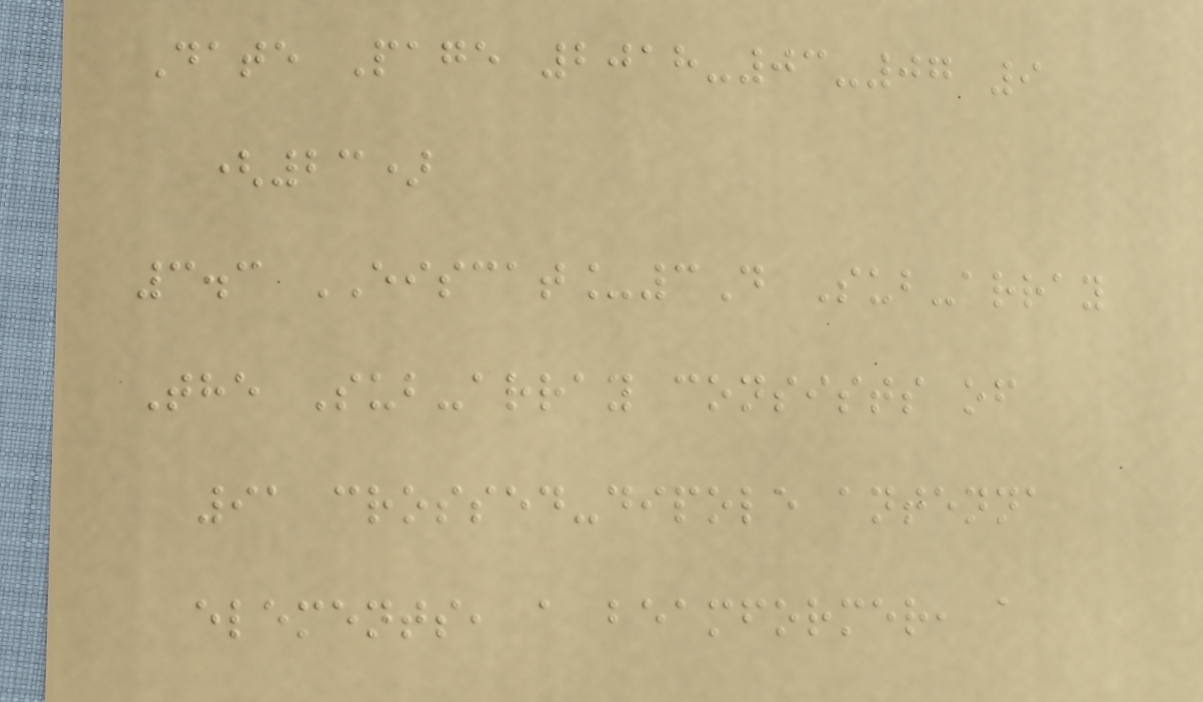Date Page 2018-03-07 9
(23)
3.3 EISCAT_3D Sub-array
The Sub-array consists of
91 crossed-dipole antenna
elements, a beamformer, a
